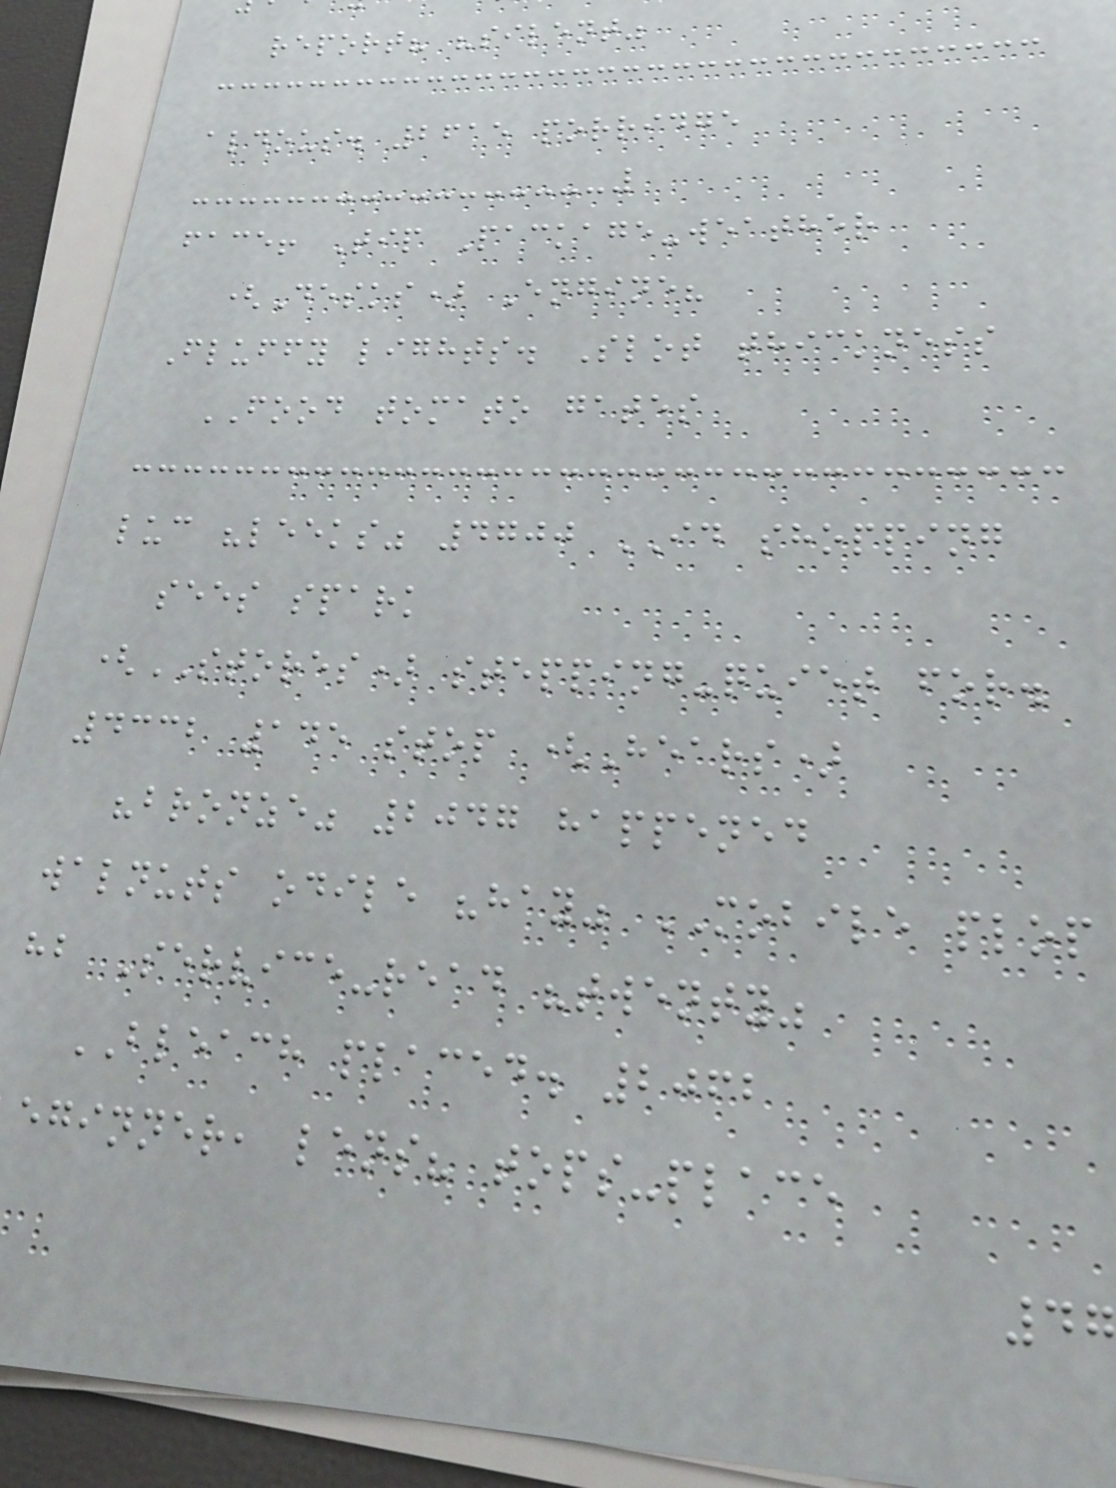report? "silent"
aldous. 2615 porridge
face! Tip Package-weather
(Desks) Engine?
Fluffy lights. Slot thickness
FOOD tomato gates
luc "leeks" 4700 ID shopping
sees spark
(STORES) stepping-quiet for.
4332 145 stop (Hears)
"bronze" 2047 happened
walnuts odile "hay" MOBILE plop
hb Service-read "twenty"
BLEACH placed. 2062
eginner, lens? tops-place
